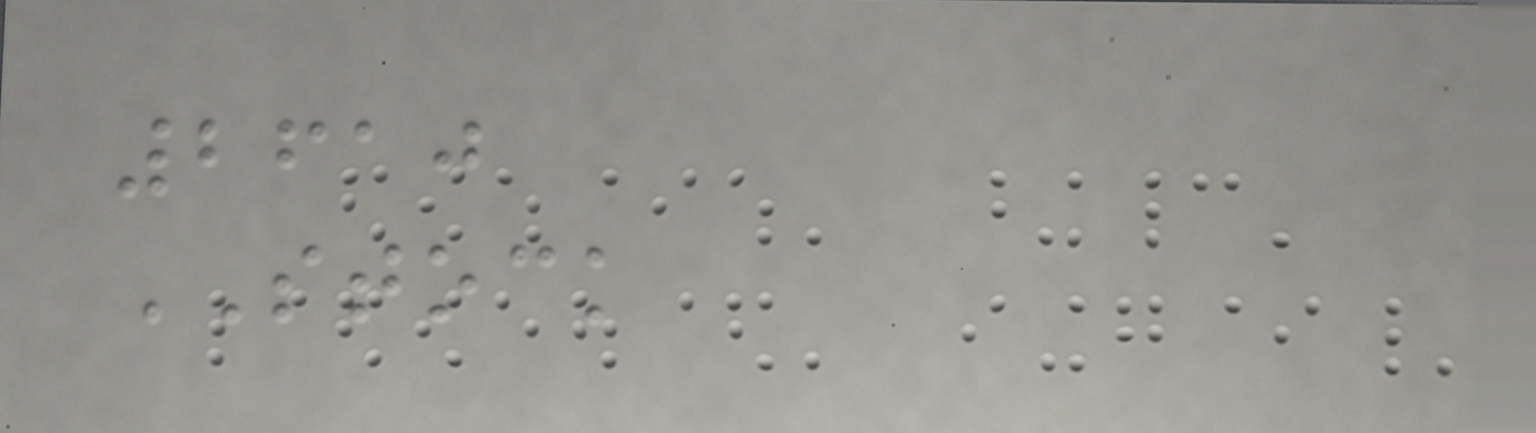2610
STOCK
